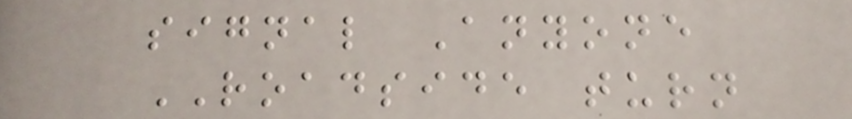signal Anyone
ROADSIDE turn
